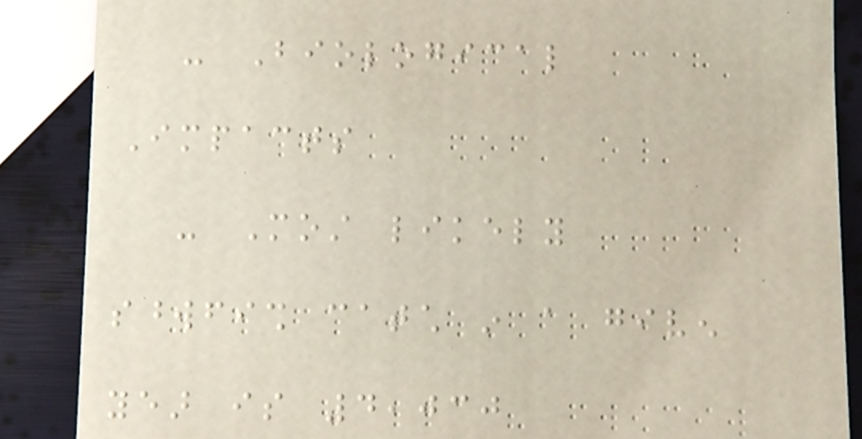- Biological
Impacts
- Most likely
swordfish catch in a given
year is 4,030
